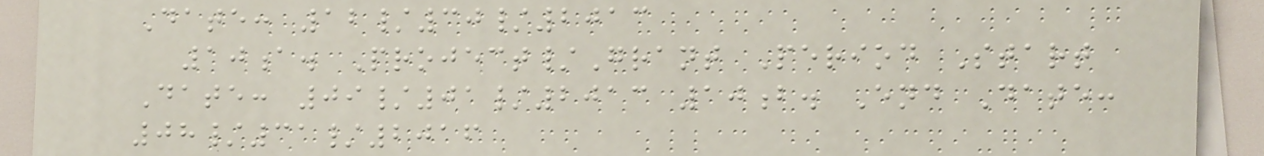Date: 12/30/2013
10a. Project/Grant Period Start
Date: 09/01/2013 10b. End Date:
08/31/2016
